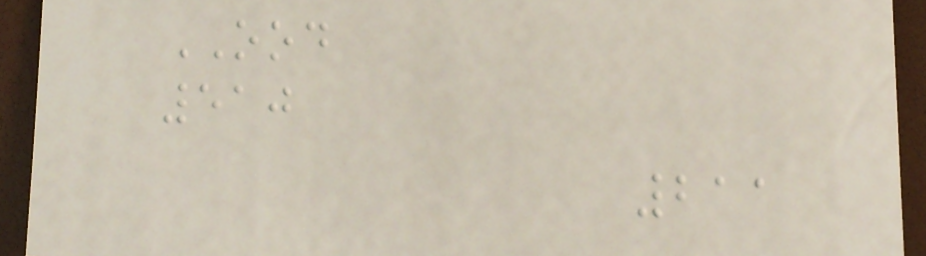OOD
510
211
